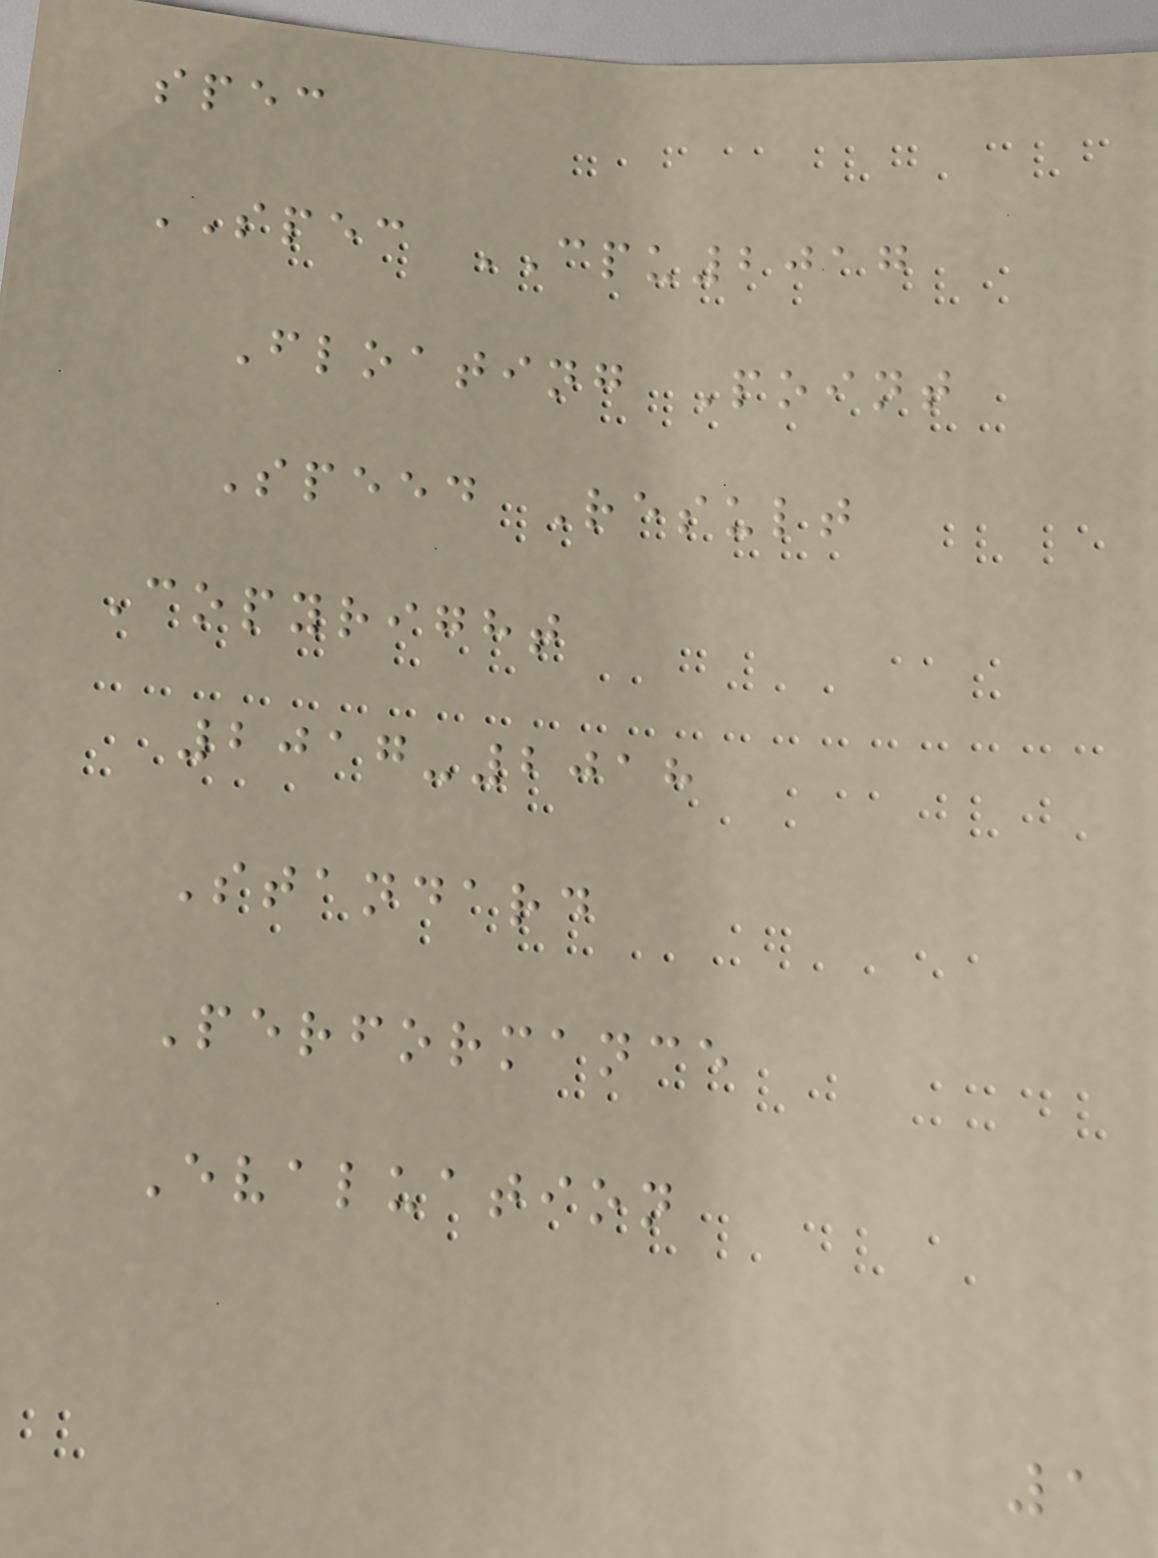spec
SPEC CPU2017
Floating Point
Speed Result
Copyright
2017-2018
Standard
Performance
Evaluation
1
